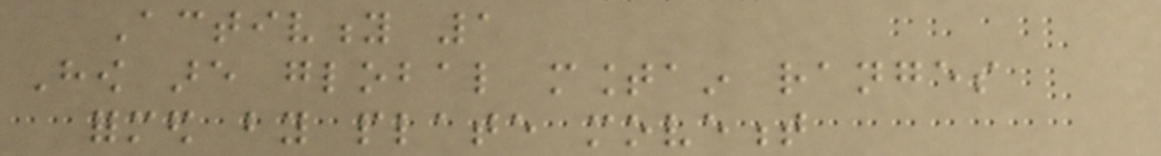Activity 1
How are global mountain ranges
formed by plate movement
